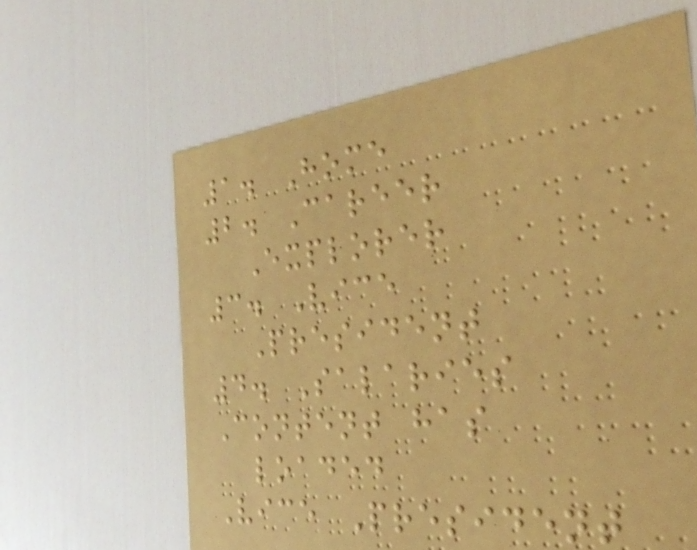1. Home
2. Career
Explorer
3. Vice
President
4. Salaries
Content has
loaded
Vice President
